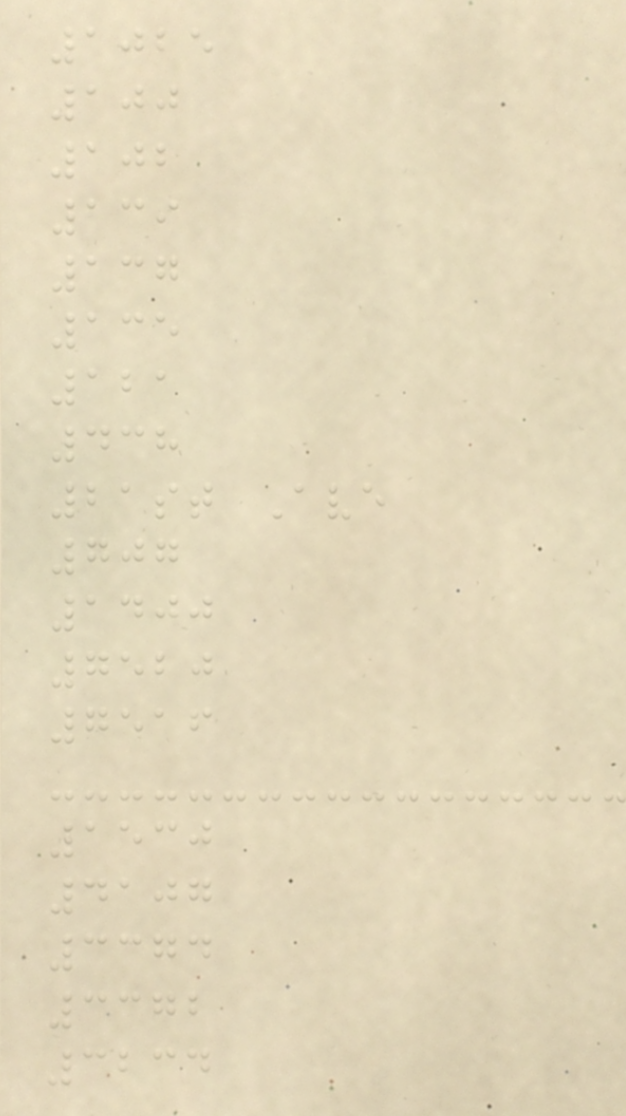1025
100
102
139
137
135
121
438
21st Ave
707
1400
7520
7516
1530
4107
3374
3372
3234
